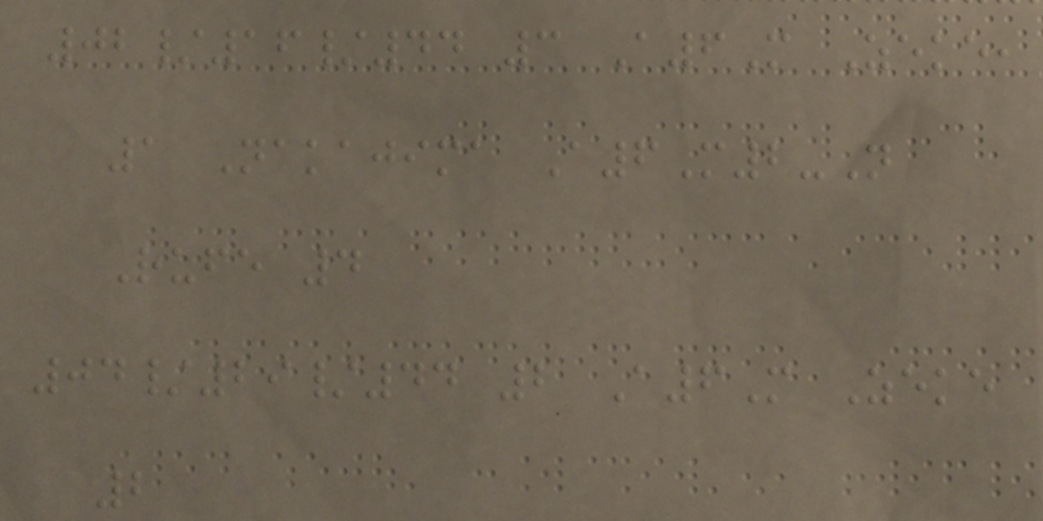02/16/44 3 A6M Zeke,
1 Nakajima A6M2-N
Rufe 4
04/29/44 2 A6M Zeke
2
